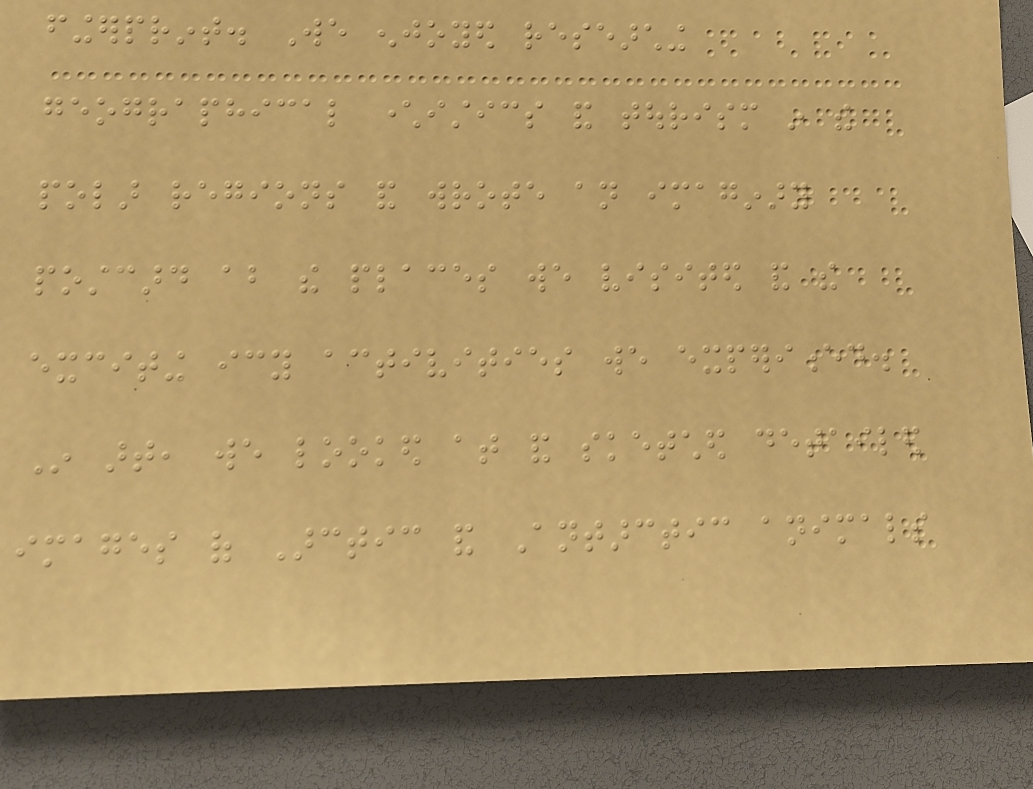fingerprint. We enjoyed researching
geographical characteristics and tourism in the
polar regions and wrote an imaginary
postcard about the places we visited and the
exciting icy activities we experienced.
In art, we looked at and sketched detailed
images of Arctic and Antarctic animals
